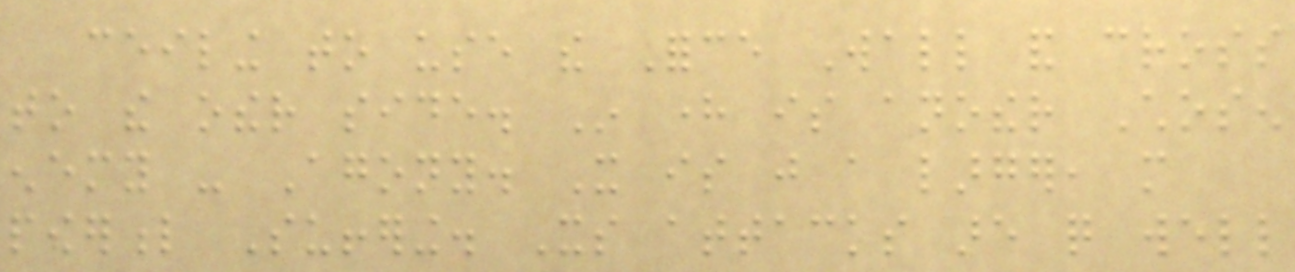ceiling to use the Force Wall and cross
to the other side. In here is another Chosen
enemy - Agony. It is just a larger, more
powerful Suffering. Its attacks are quite well
